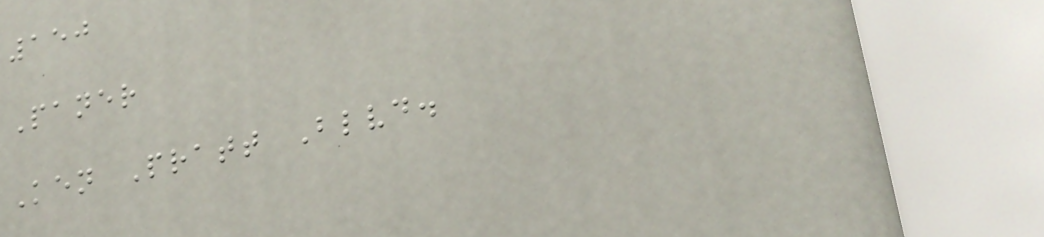150
Paner
Ken Pratt Blvd.
